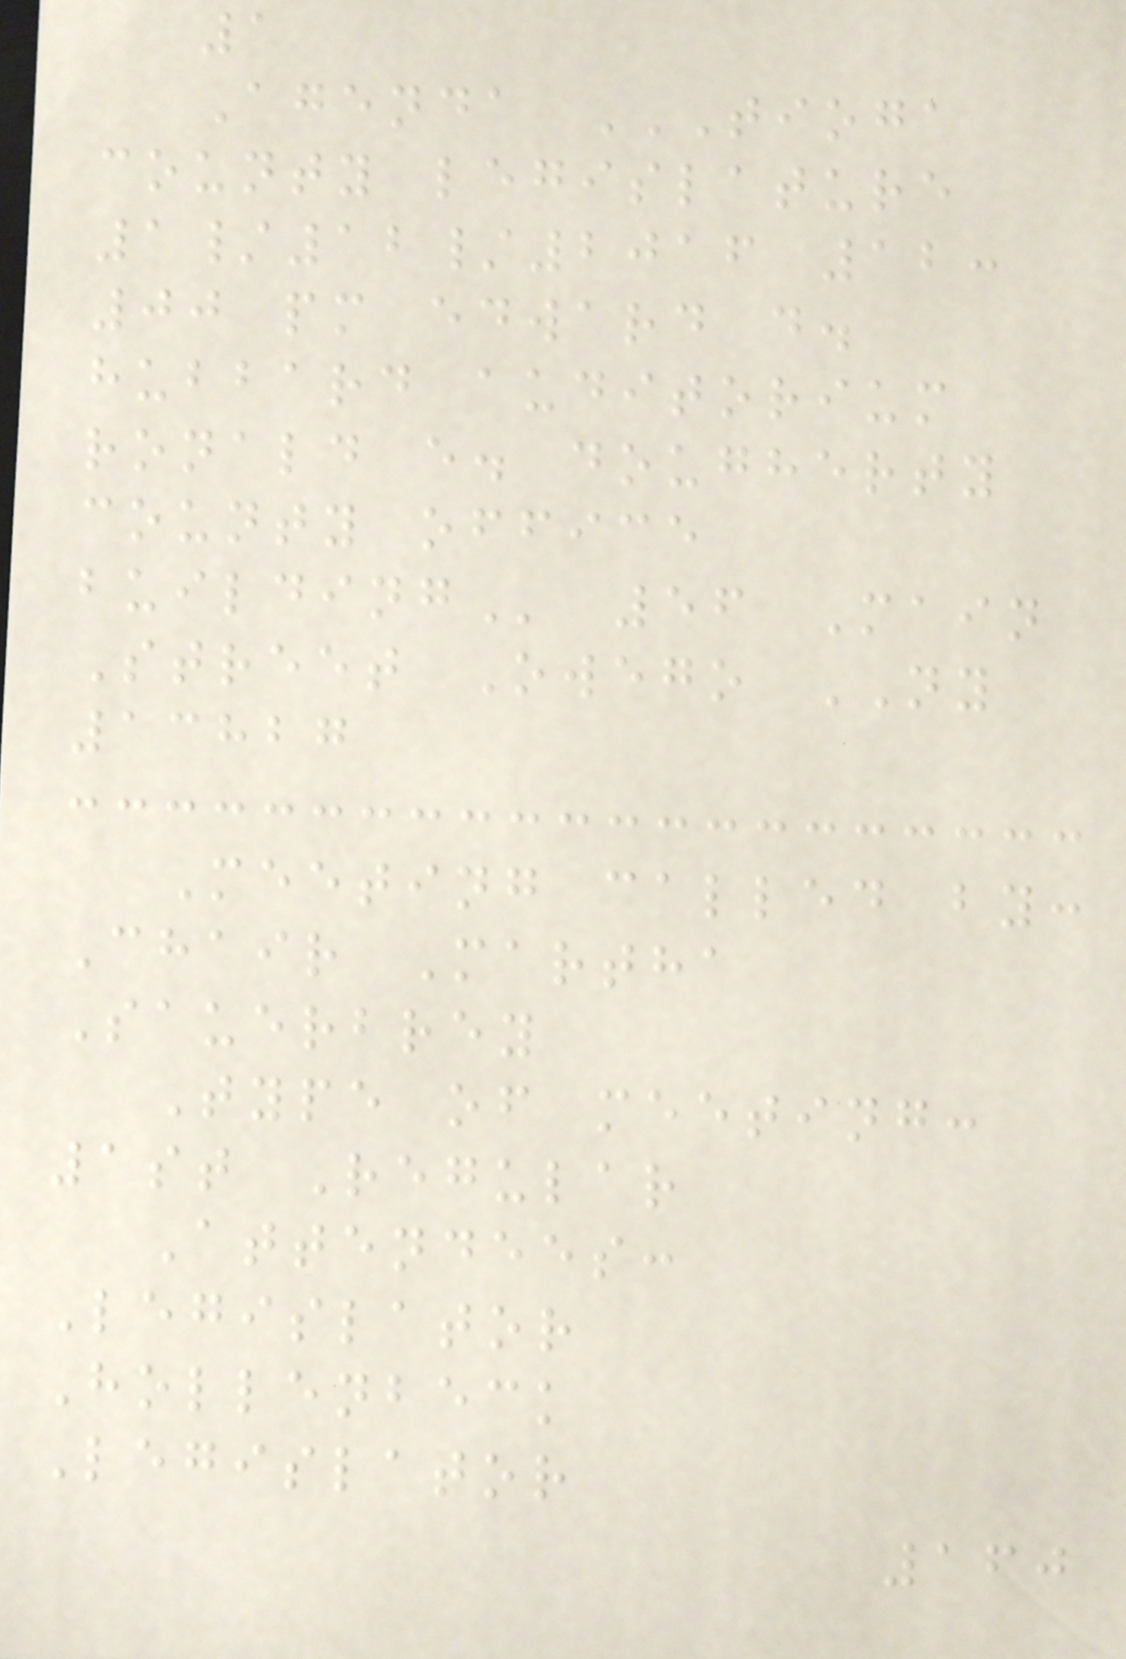1
Agenda TIOGA
COUNTY LEGISLATURE
1/12/2016 12:
00 PM EDWARD D.
HUBBARD AUDITORIUM
RONALD E. DOUGHERTY
COUNTY OFFICE
BUILDING 56 Main
Street Owego NY
13827
Meeting called by:
Chair Martha
Sauerbrey
Type of meeting:
1st Regular
Attendees:
Legislator
Hollenbeck
Legislator
160
